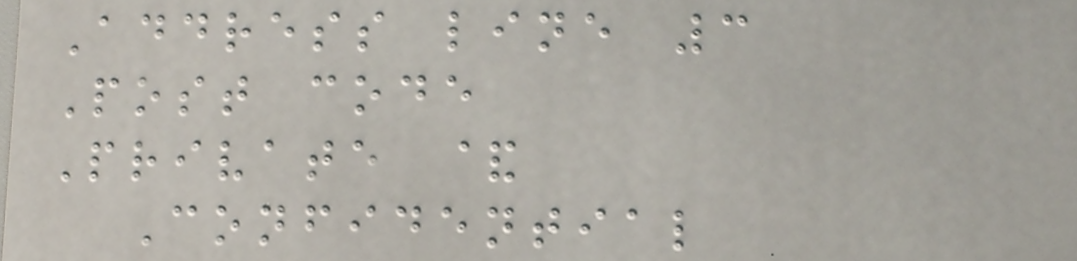Address line 3
Post code
Private &
Confidential
